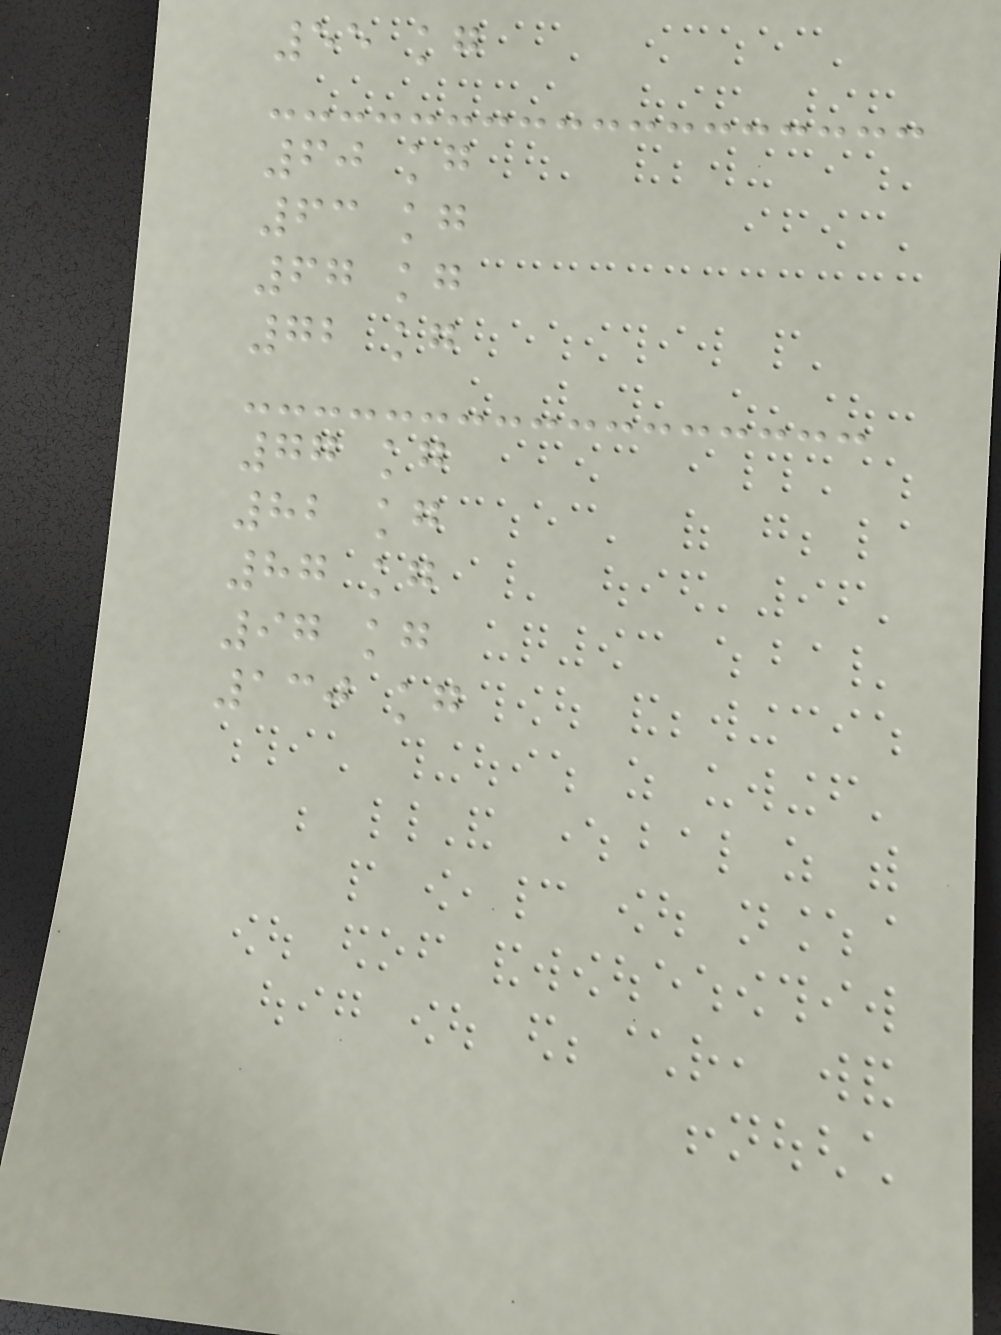55 kg
60 kg
63 kg
67 kg
72 kg
77 kg
82 kg
87 kg
97 kg
130 kg
